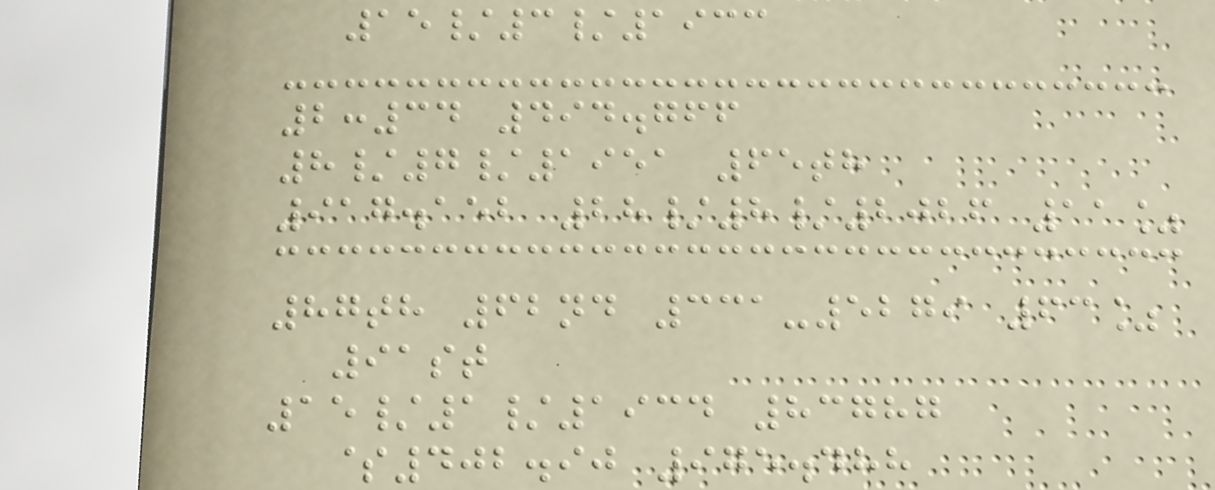15/3/1933
2:34 494.766
8/7/1951 65th
917.152 28/8/2026 11%
87th 62nd 331-5279 63%
91st
15/1/1934 83787
$402.90 975.488
